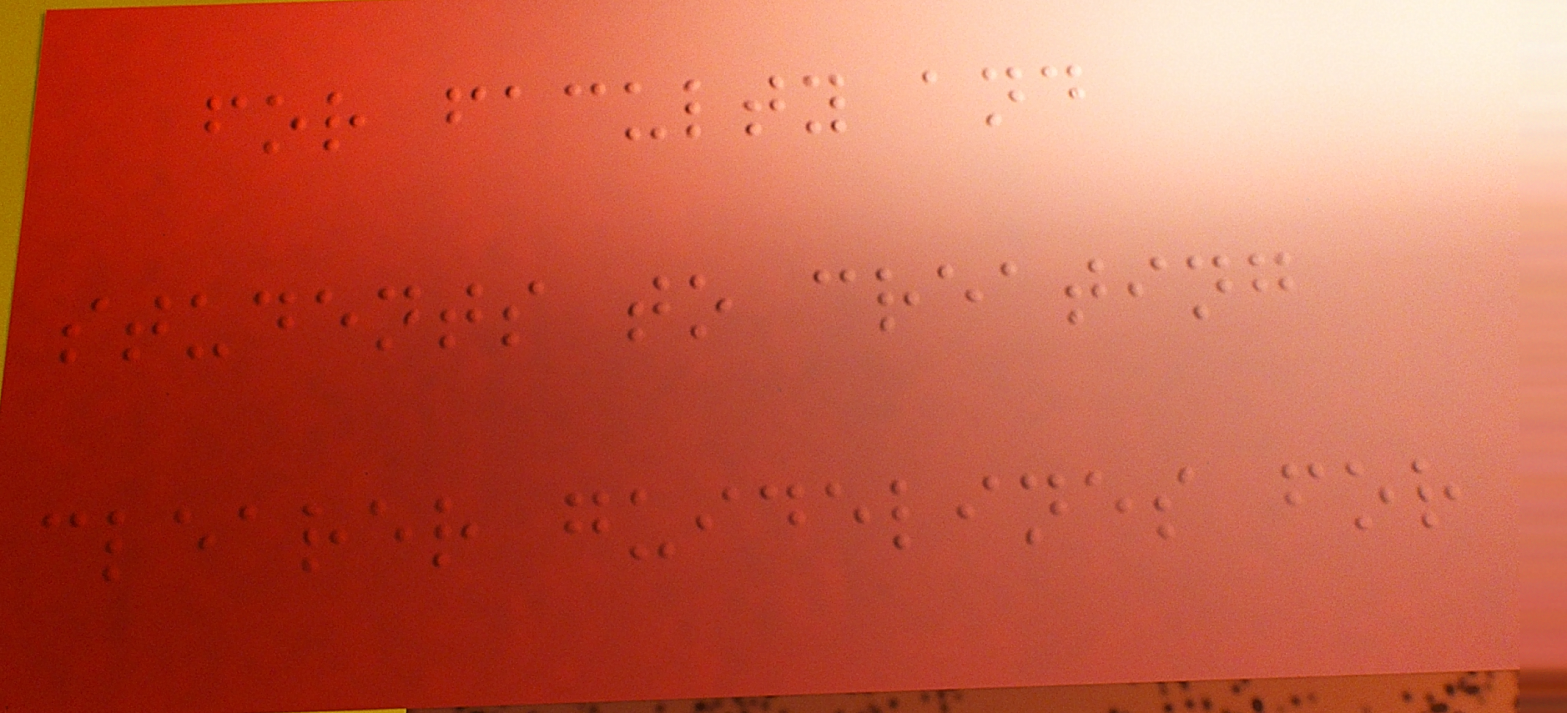for faculty and
students to creating
clearer guidelines for
